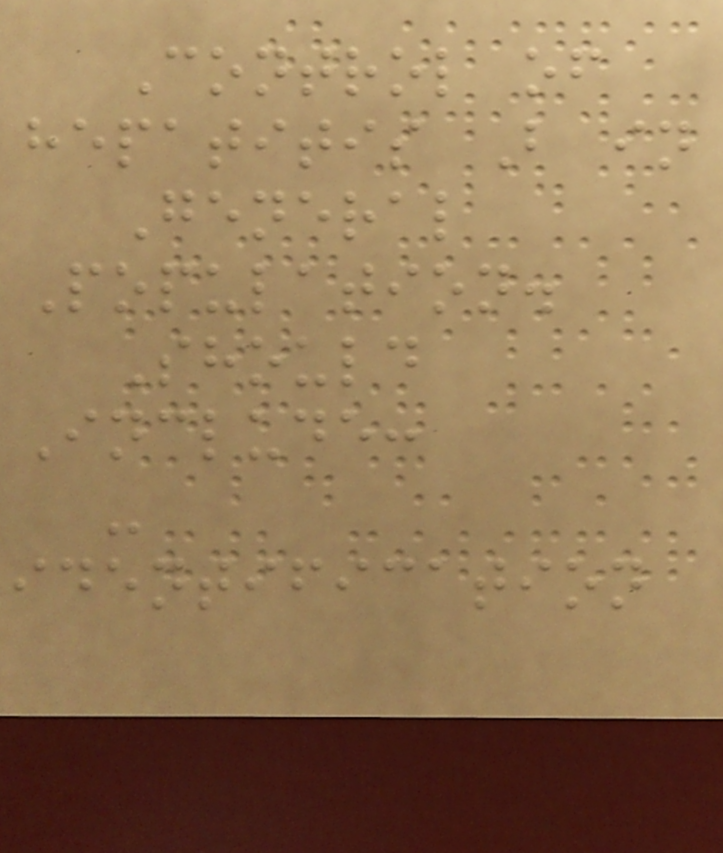Control of
hepatitis B in
General
Population.
Should
Include:
-
identification
